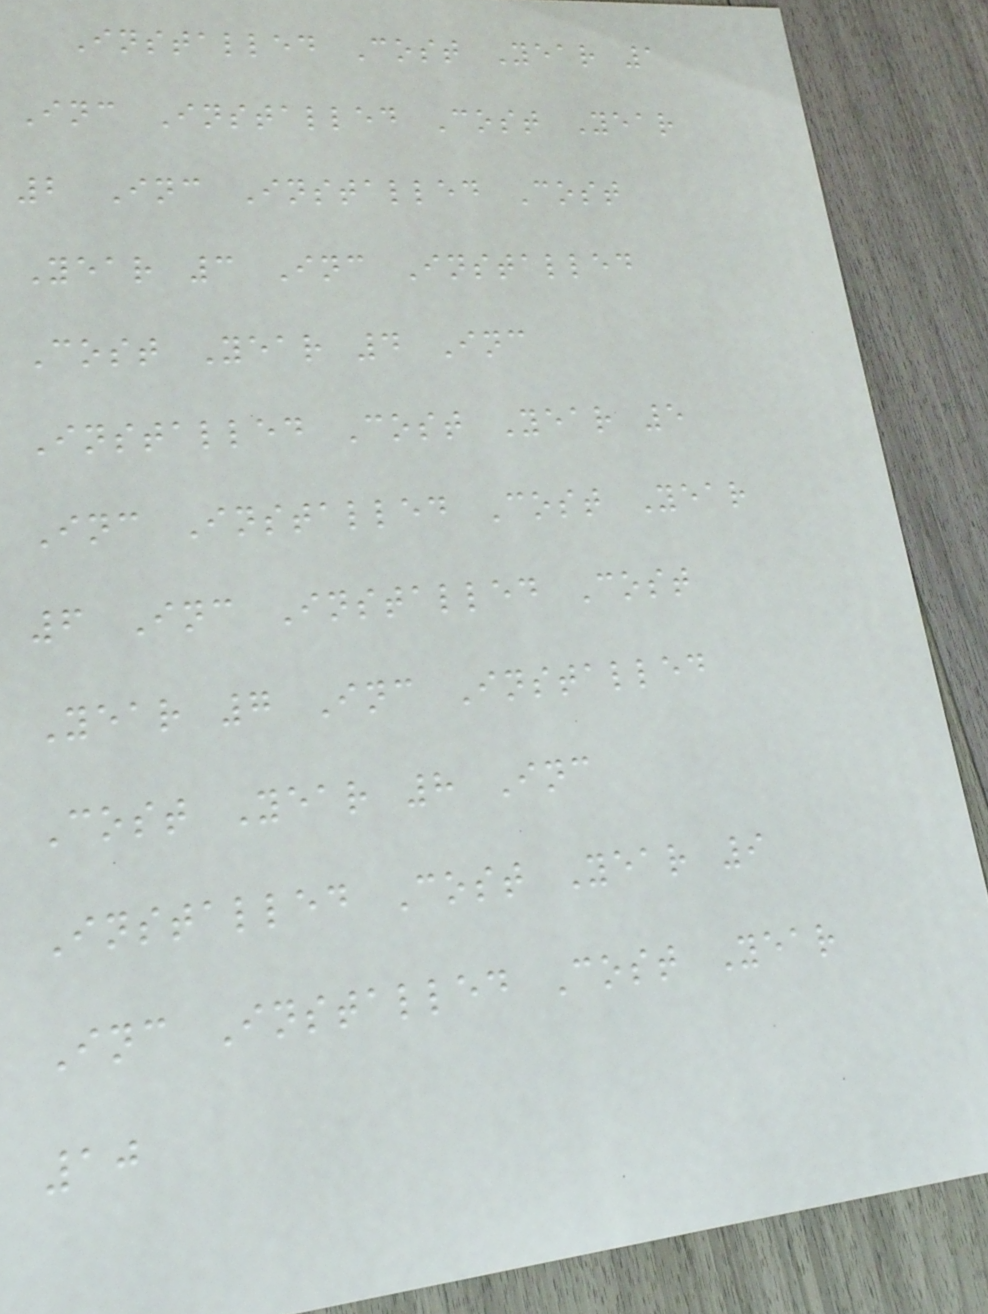Installed Cost Year 1
Inc Installed Cost Year
2 Inc Installed Cost
Year 3 Inc Installed
Cost Year 4 Inc
Installed Cost Year 5
Inc Installed Cost Year
6 Inc Installed Cost
Year 7 Inc Installed
Cost Year 8 Inc
Installed Cost Year 9
Inc Installed Cost Year
10
